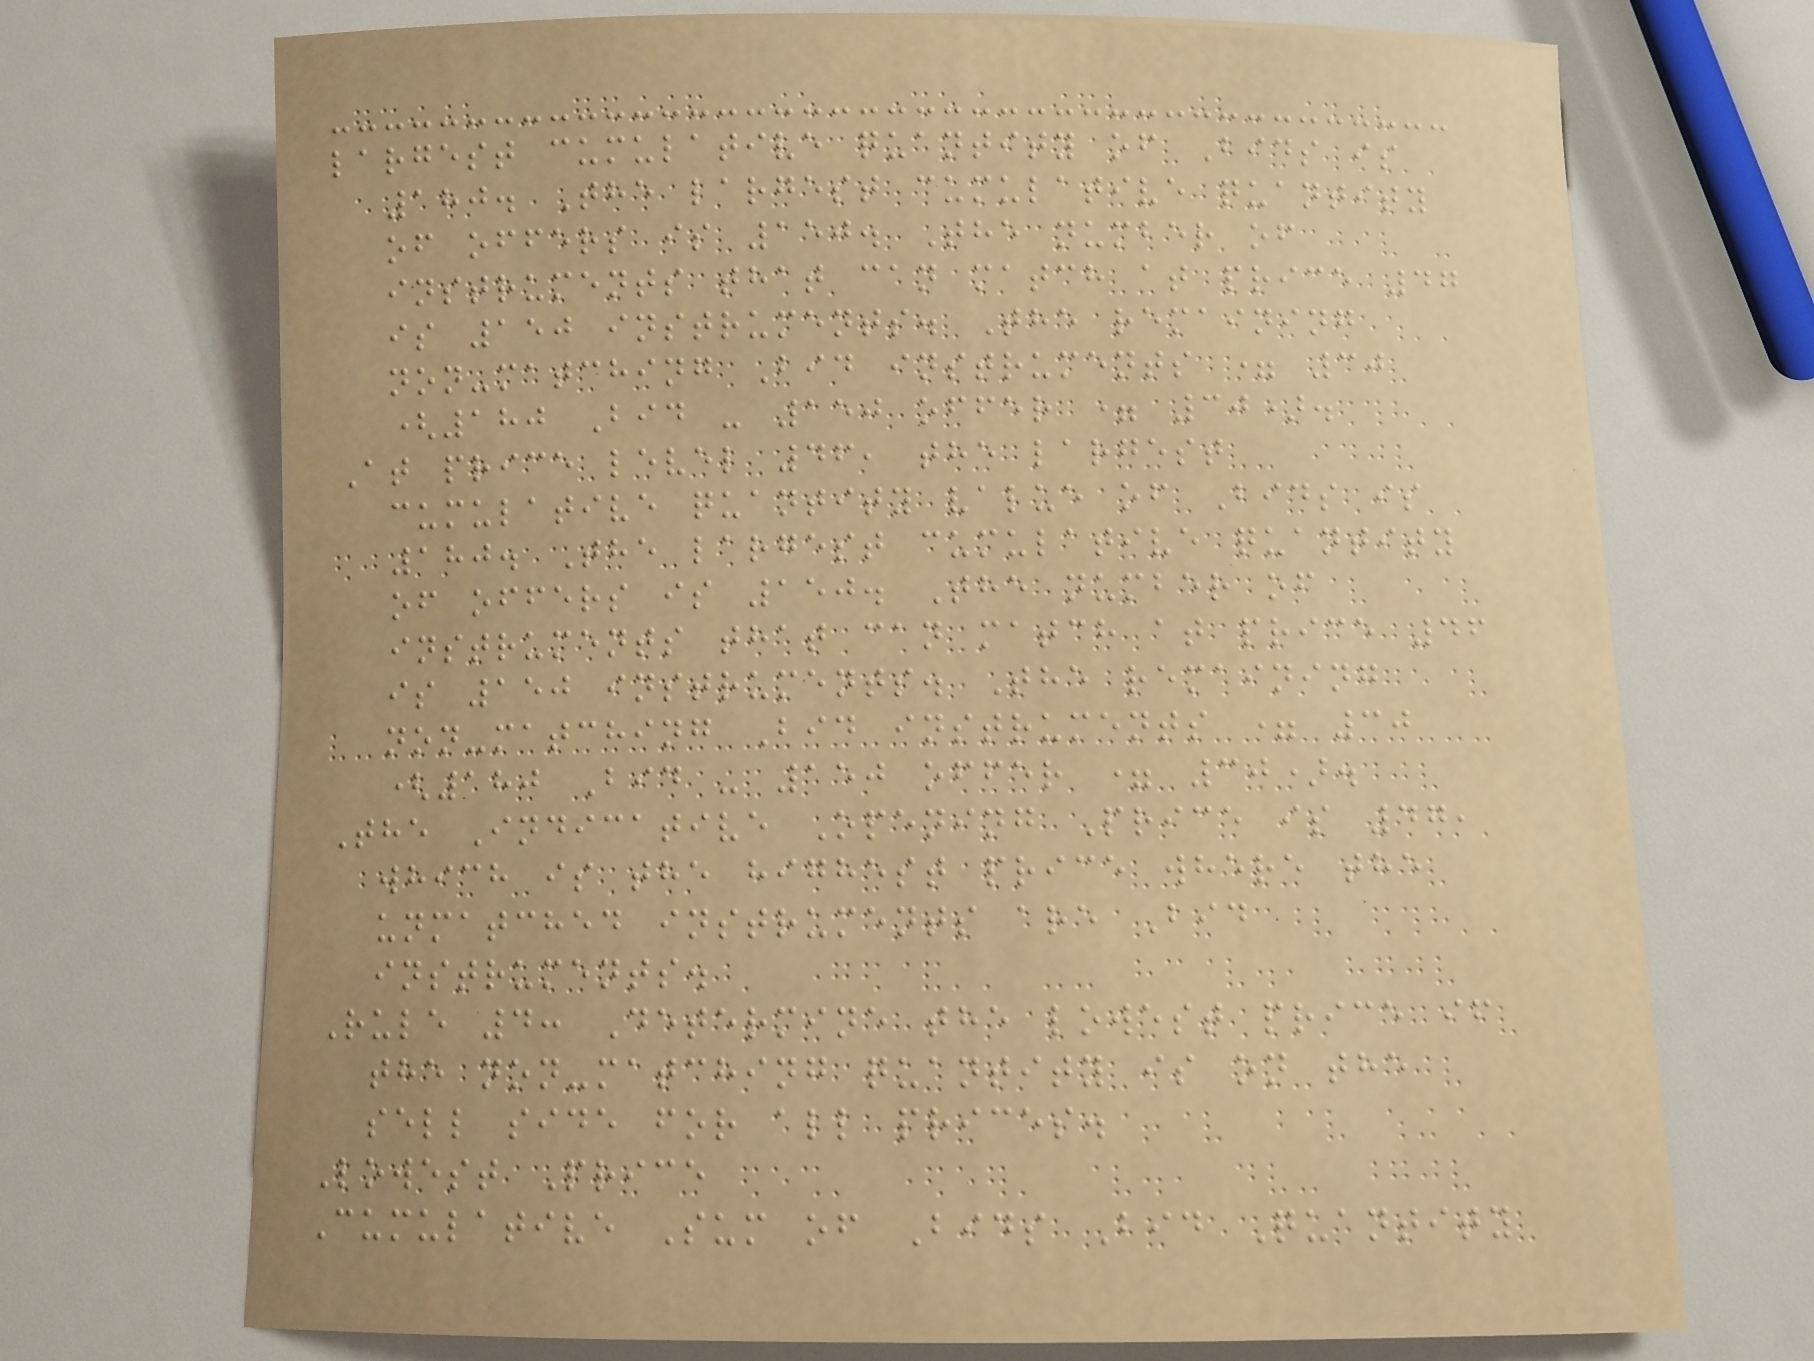largest cumulative quantity of Bids is
180. The largest cumulative quantity
of offers is 150. The number of
instruments that can match at price 47
is 150 instruments. The remaining
non-matching Bid instruments = 30
(180 Bid - 150 offer = 30).
At price level 46, the largest
cumulative quantity value of Bids is
180. The largest cumulative quantity
of offers is 150. The number of
instruments that can match at price 46
is 150 instruments. The remaining
non-matching Bid instruments = 30
(180 Bid - 150 offer = 30).
The Indicative Opening Price is 47,
which is the highest price where the
unmatched instruments are Bid
instruments.
Rule 4: Determine the lowest price if
the non-matching quantity is on the
sell side for all prices.
Lowest Price
Cumulative Sum of Bids Bid Quantity
